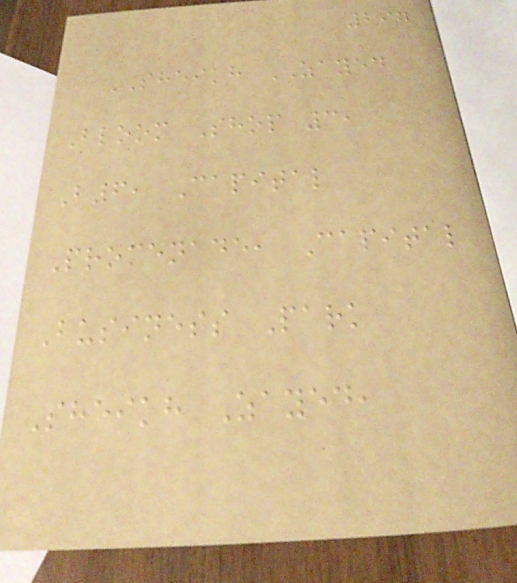297
SHEIKH ZAYED
Bloom Shop 3,
B6, Capital
Promenade, Capital
Business Park
Sheikh Zayed,
